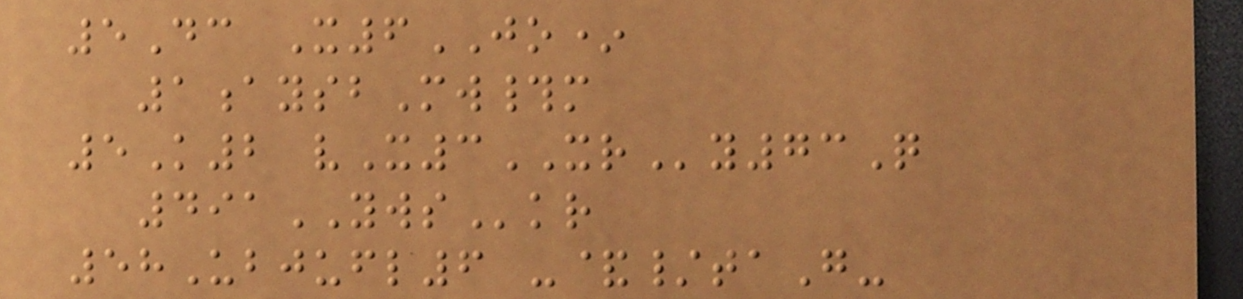5Dc X6JO*
1aysbMw#m
5K2 vX3XRy73Q
491YWSkr
58Ubjufl6 -&/taG-
